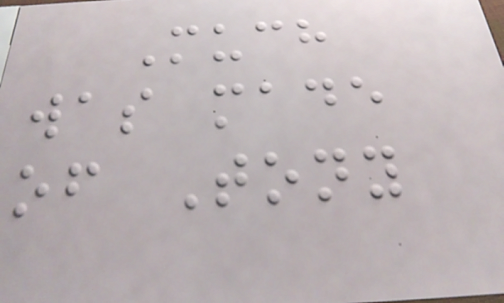Much
was made
of Tony
